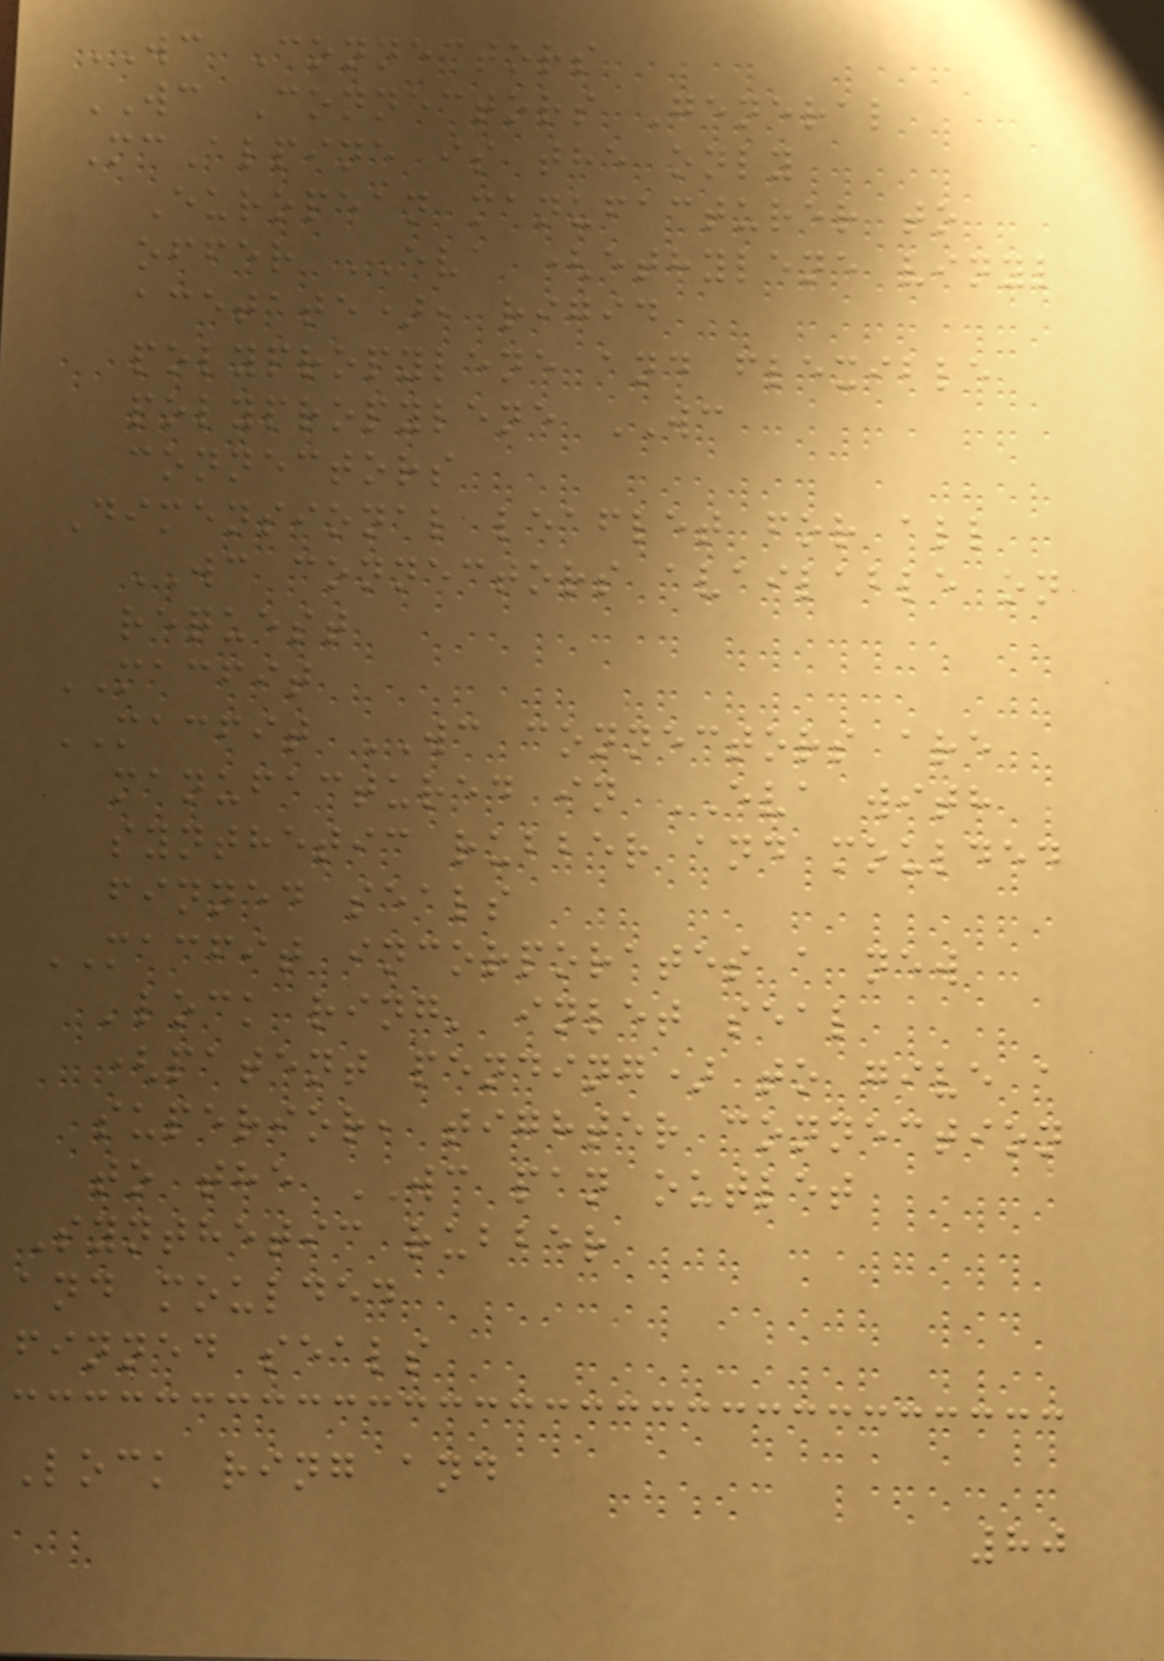WC Connectors
WC Connectors General
McAlpine is the only
European manufacturer to
offer EVA (ethylene vinyl
acetate), rigid
polypropylene and flexible
polypropylene WC
connectors
Dimensional leaflet for all
WC connectors available on
request
MACFIT
MACFIT WC connectors are
manufactured in EVA with
synthetic rubber and moulded
finned seals
MACFIT incorporates a new
'lock ring' inlet seal
(patent pending) to give a
superior, tighter connection
to the WC pan outlet
Synthetic rubber
and moulded
finned seals
Lock ring and
80
